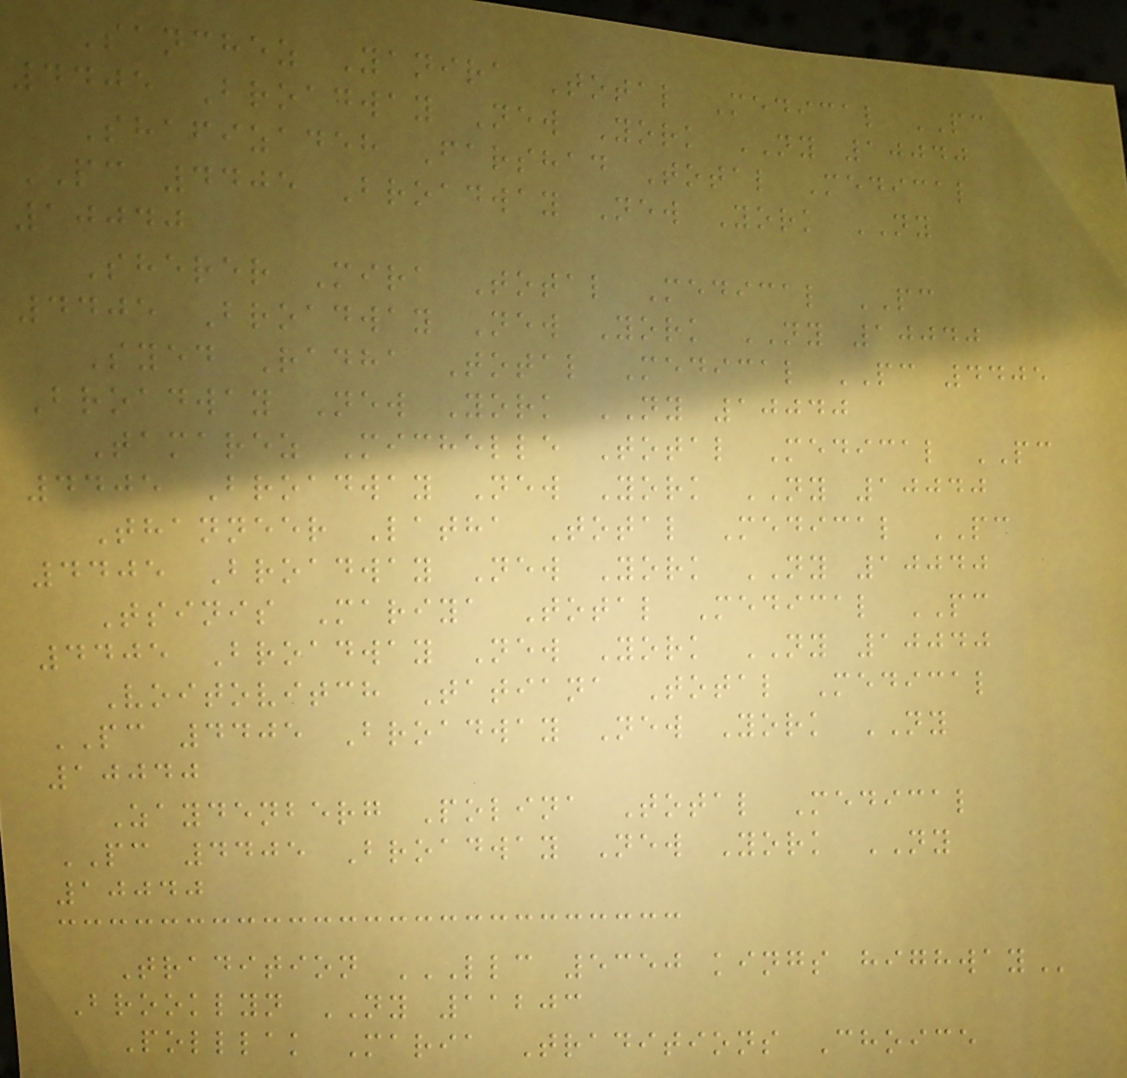Sanchez Yanira Total Medical PC
4405 Broadway New York NY 10040
Shafizadeh Farshad Total Medical
PC 4405 Broadway New York NY
10040
Sherer Mira Total Medical PC
4405 Broadway New York NY 10040
Syed Radha Total Medical PC 4405
Broadway New York NY 10040
Tamarez Michelle Total Medical PC
4405 Broadway New York NY 10040
Thanneer Latha Total Medical PC
4405 Broadway New York NY 10040
Tsinis Mariya Total Medical PC
4405 Broadway New York NY 10040
Voitovitch Tatiana Total Medical
PC 4405 Broadway New York NY
10040
Zaydenberg Polina Total Medical
PC 4405 Broadway New York NY
10040
Tradition LLC 5350 KINGS HIGHWAY
Brooklyn NY 11203
Polllak Maria Traditions Choice
